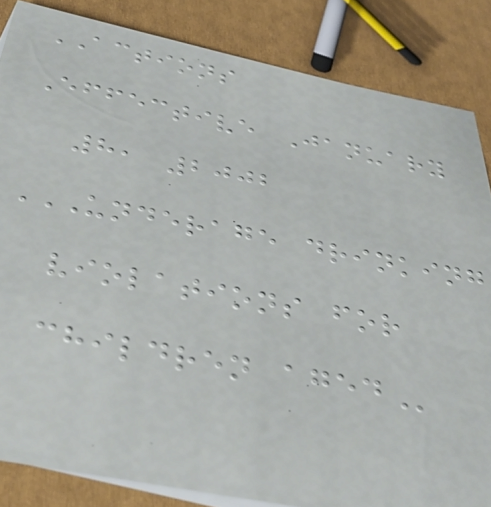ACTIONS
Effective January
8, 2002
UNDERAGE DRINKING
VIOLATIONS FOR
CHILDREN AGED
